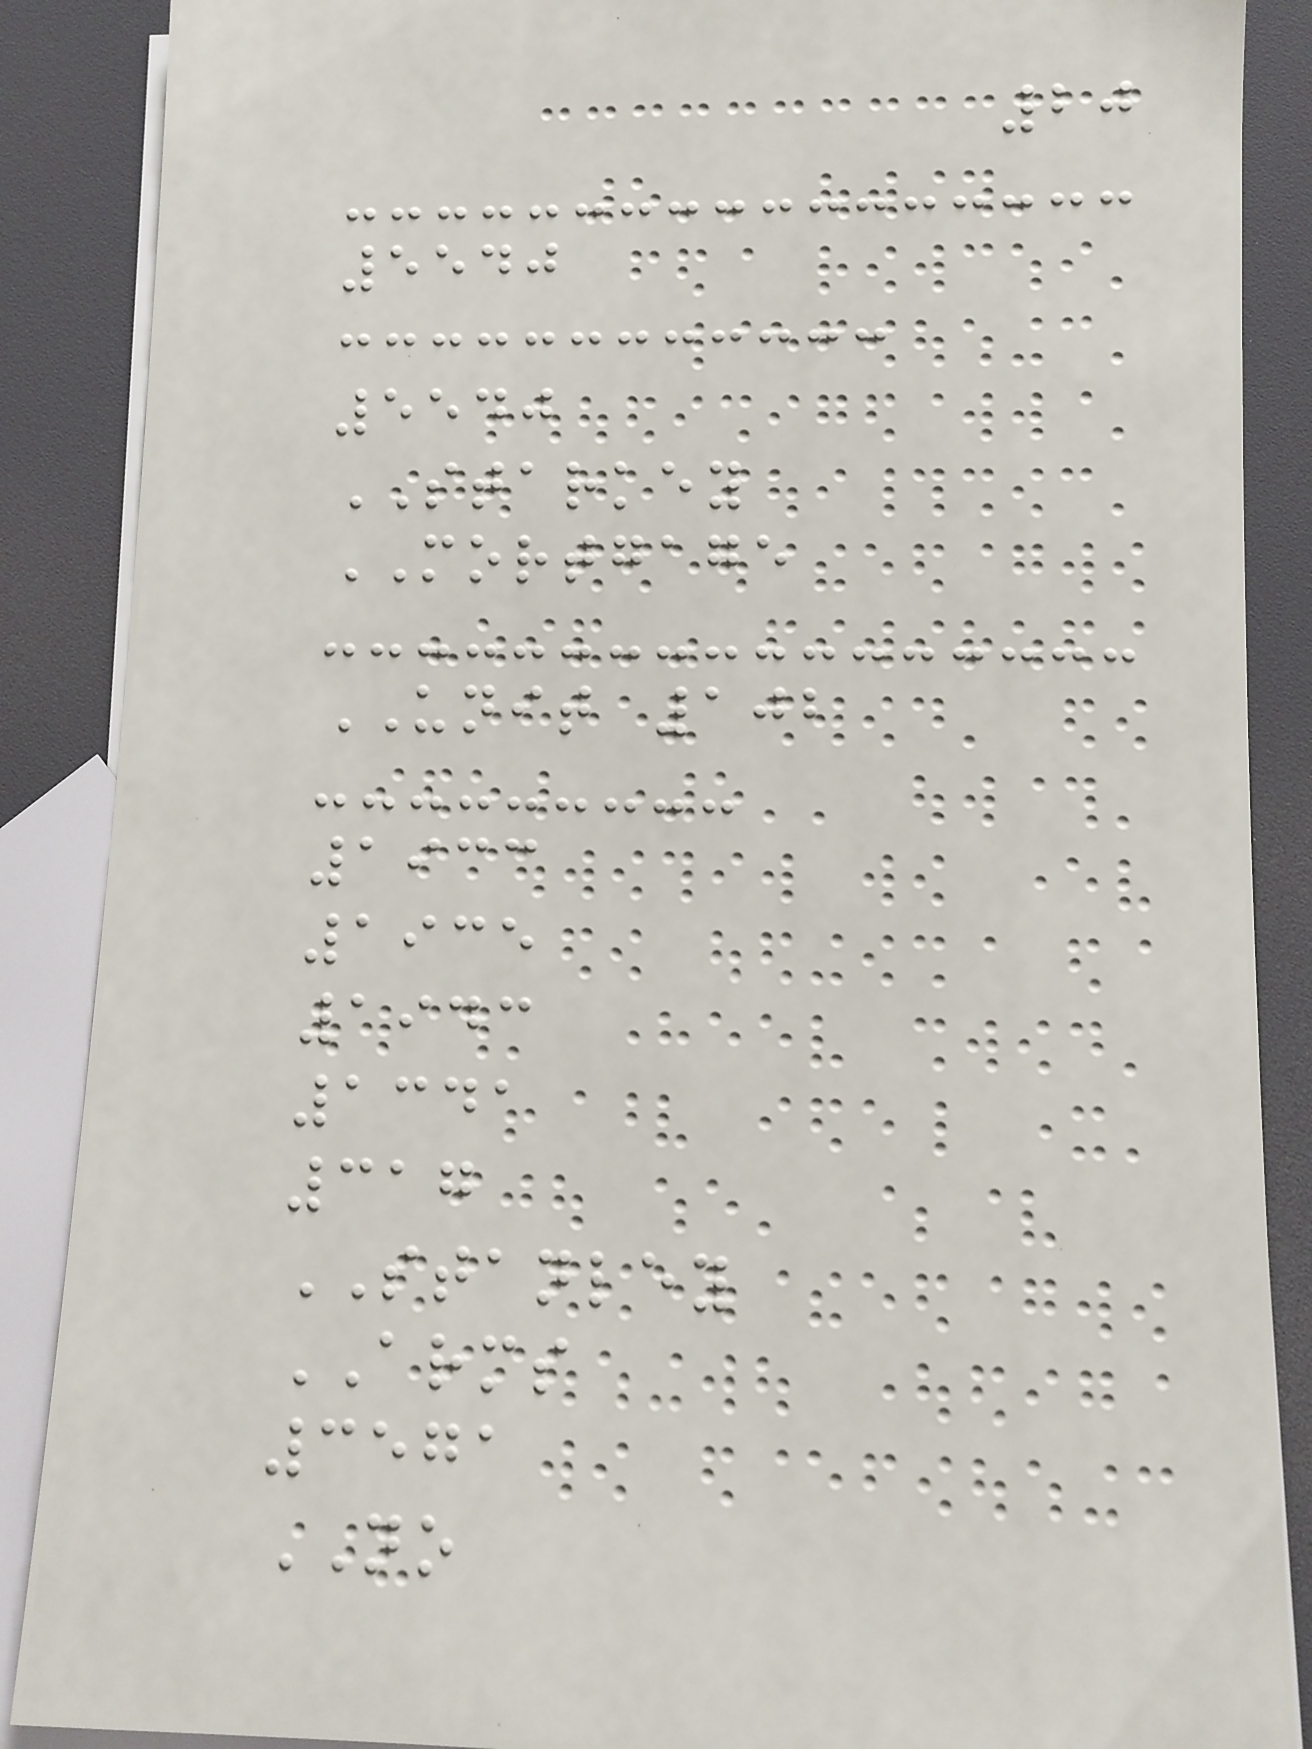20
5540
5540
STARKEY
MORTGAGE
UNIT 102
1933
1935
1943
1341
317
STANLEY
ARMS
3571
NO
